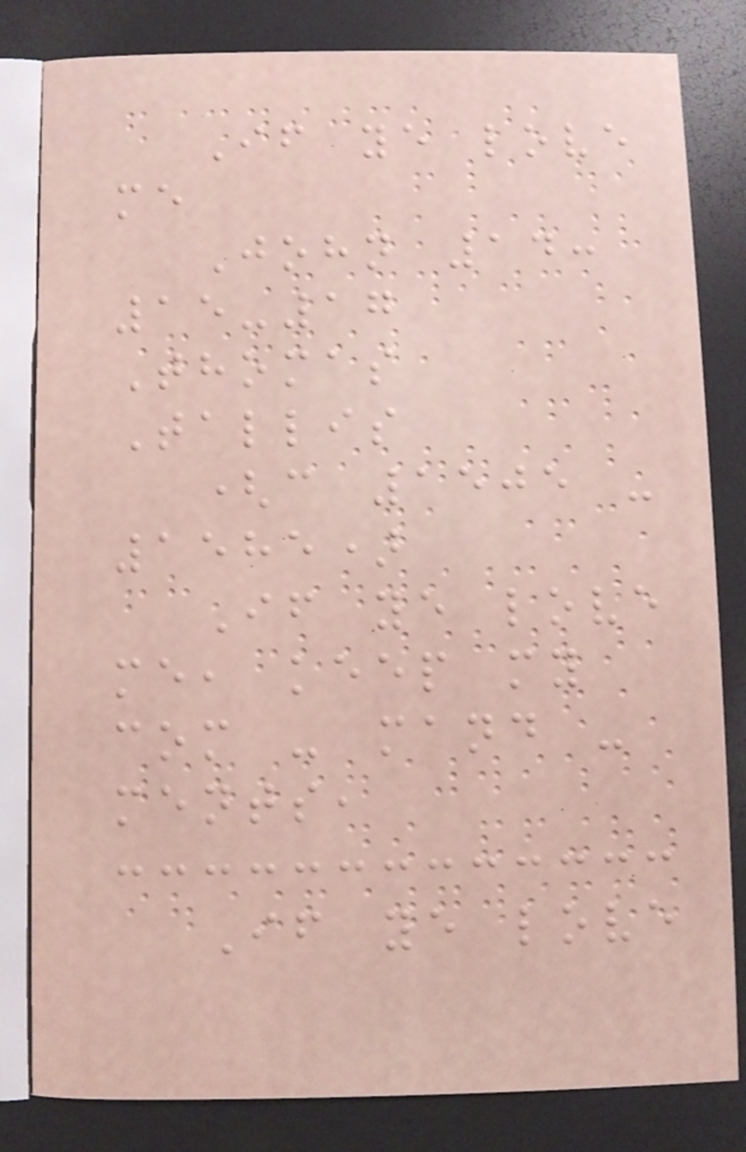If ye love
me
John 14:
15-17
Thomas
Tallis
(c 1505 -
1585)
If ye love
me, keep my
com - mand -
ments,
If ye love
